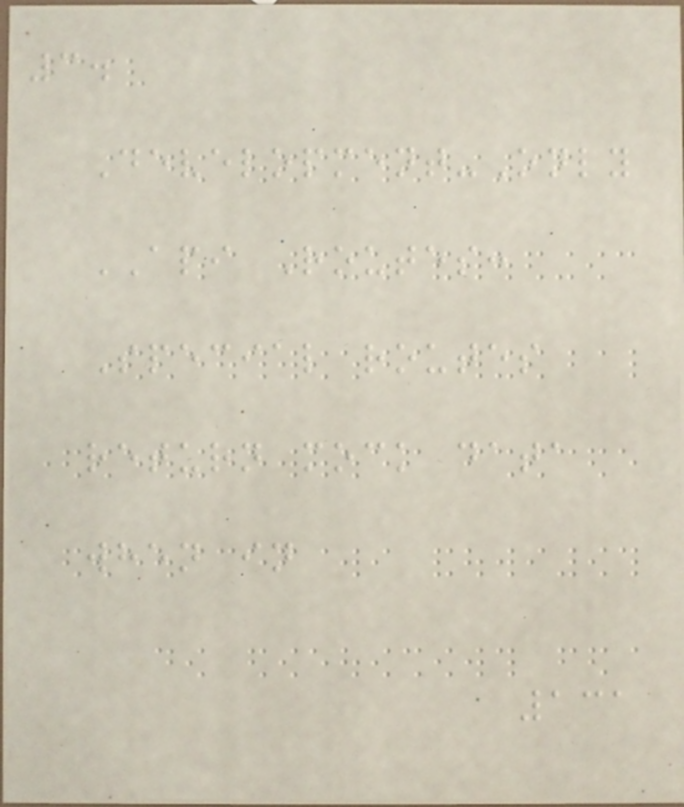3.
Development-Only
API Routes:
Special routes
return mock data
when in
131
